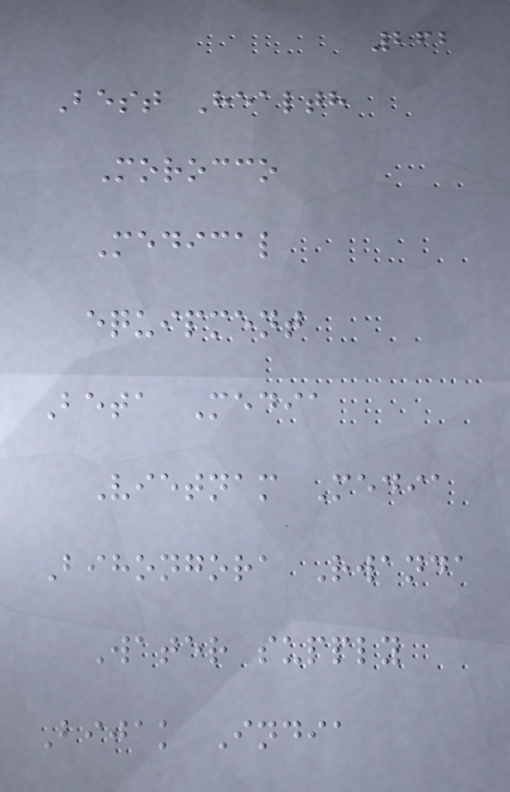262
Best Health
Morocco
Medical
equipment
Beta Media
Vietnam Media
Bihongora Rwanda
Water supply
Bijak India
